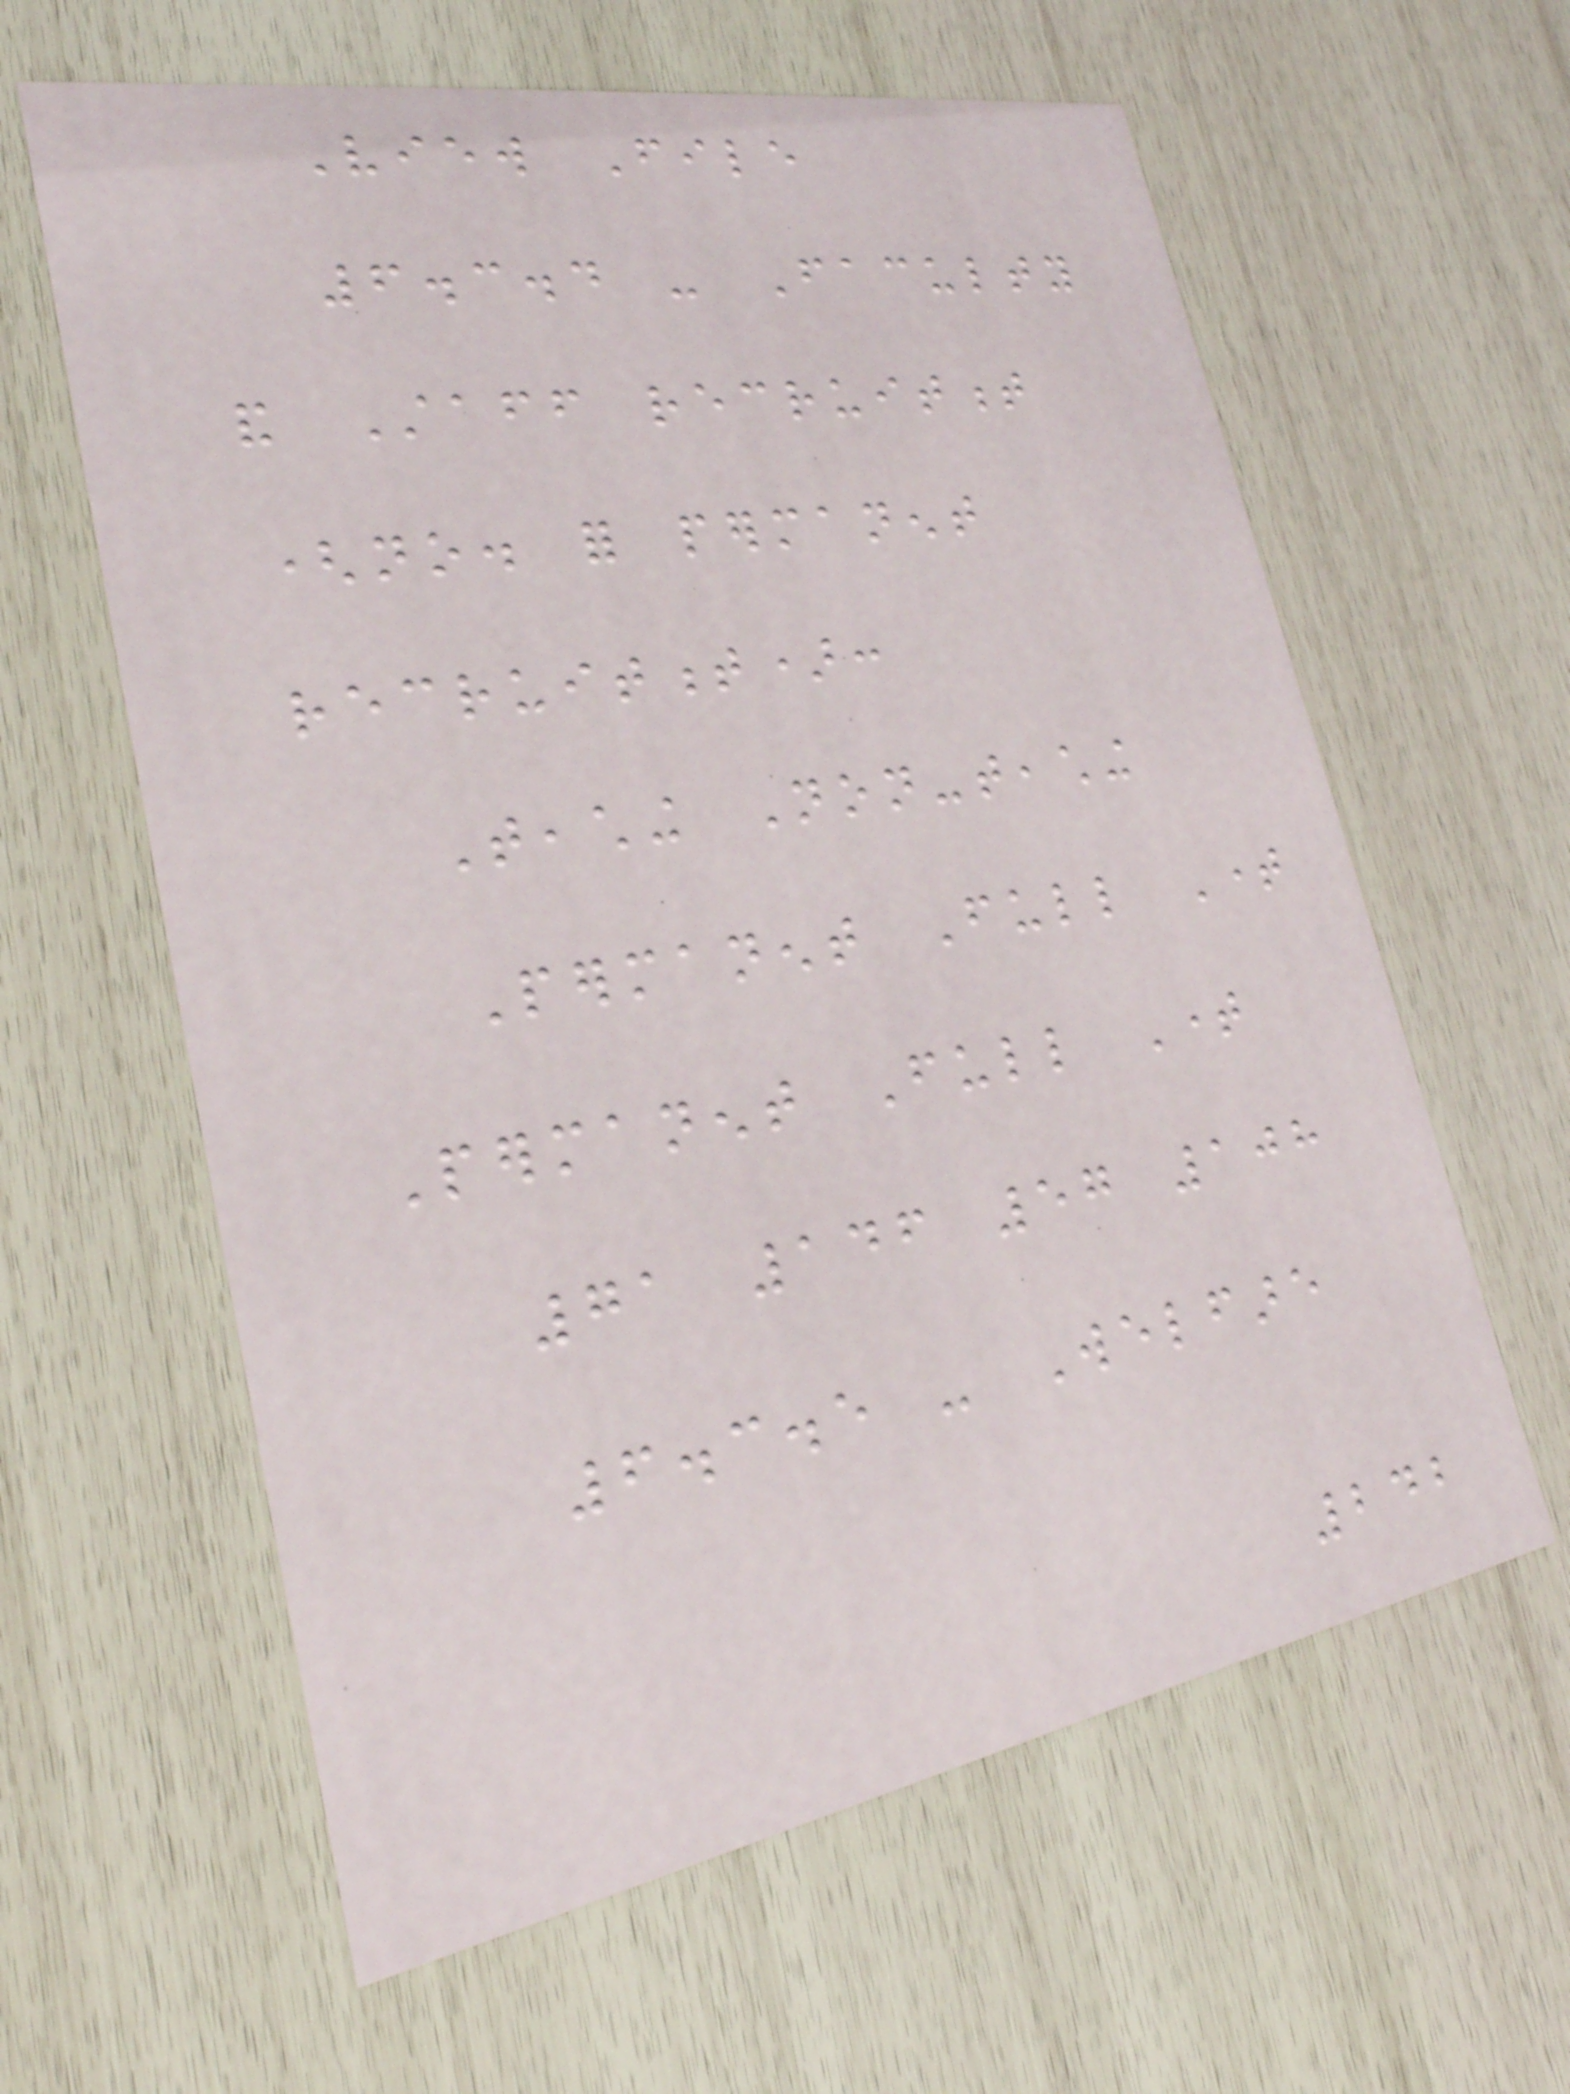View File
6.3.4 - Faculty
and Staff recruitment
(no. for permanent
recruitment):
Teaching Non-teaching
Permanent Full Time
Permanent Full Time
71 146 57 108
6.3.5 - Welfare
242
